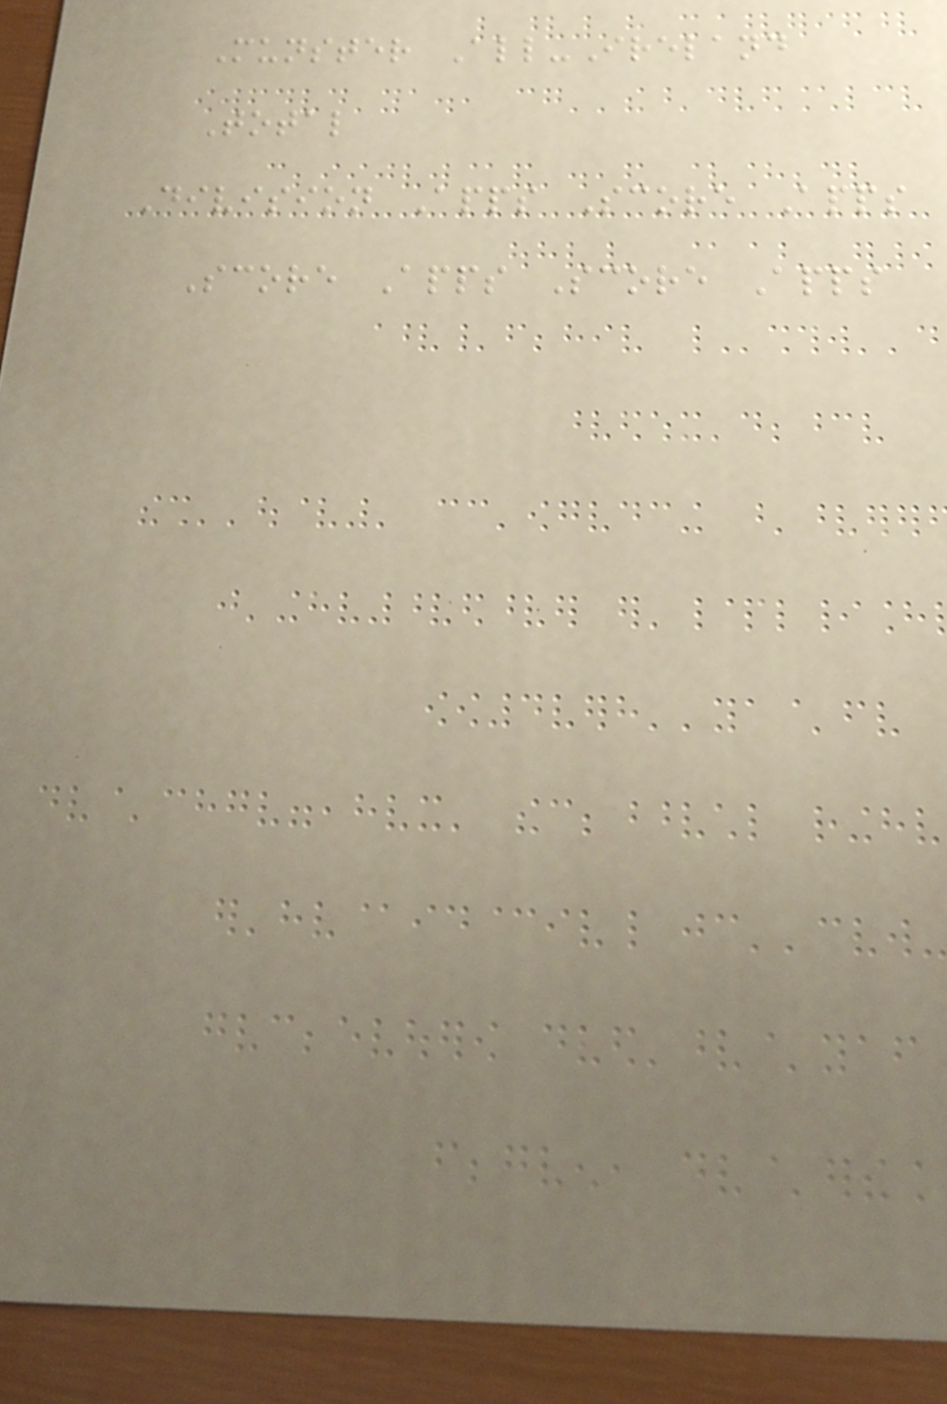Munster All-Ireland
Total
Division Apps Score Apps
Score Apps Score Apps
